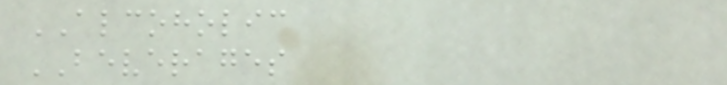ALCOHOLIC
BEVERAGES
